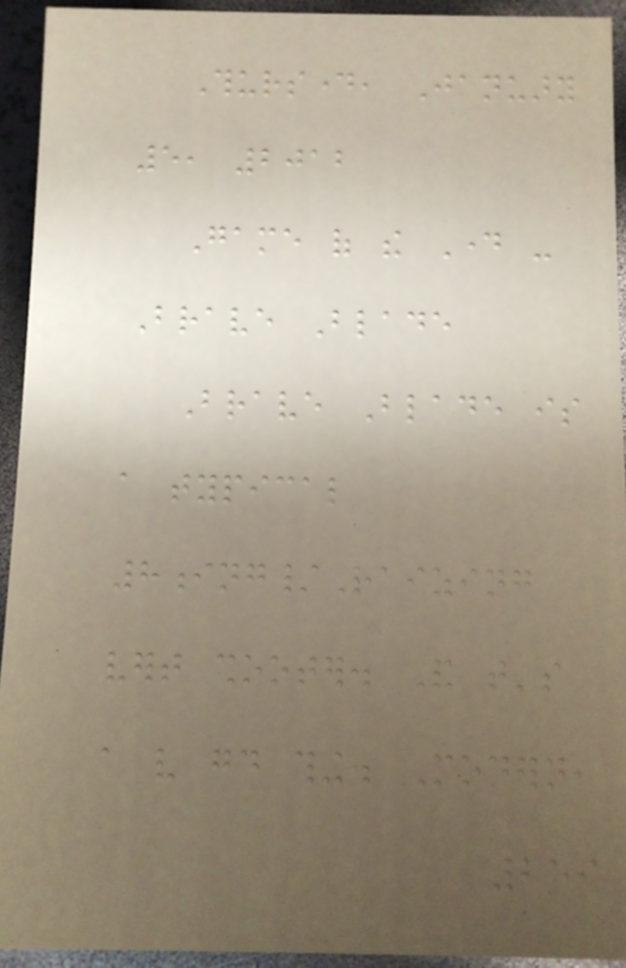Thursday, January
5, 2012
Game of the Day -
Brave Blade
Brave Blade is
a typical
8ing/Raizing
vert shooter. And that's
a very good thing. Modern,
259
